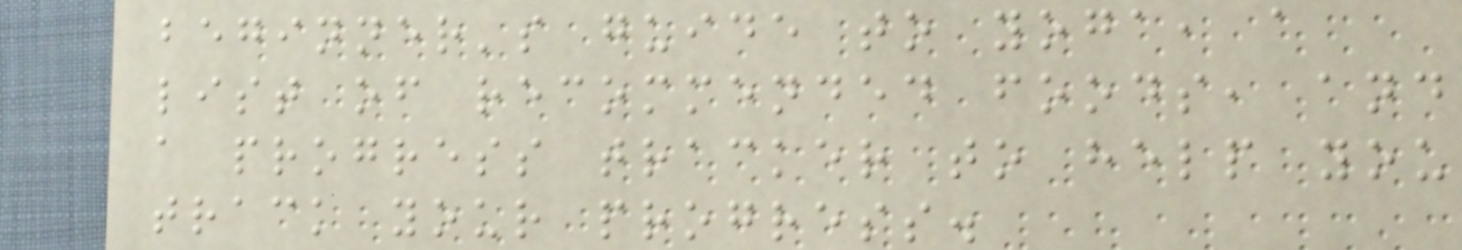beginner's guide to yoga, a
list of recommended foods, and
a progress tracker to help you
track your progress.
